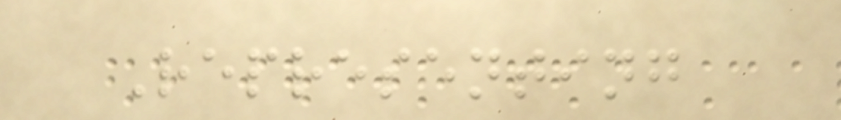Representing
